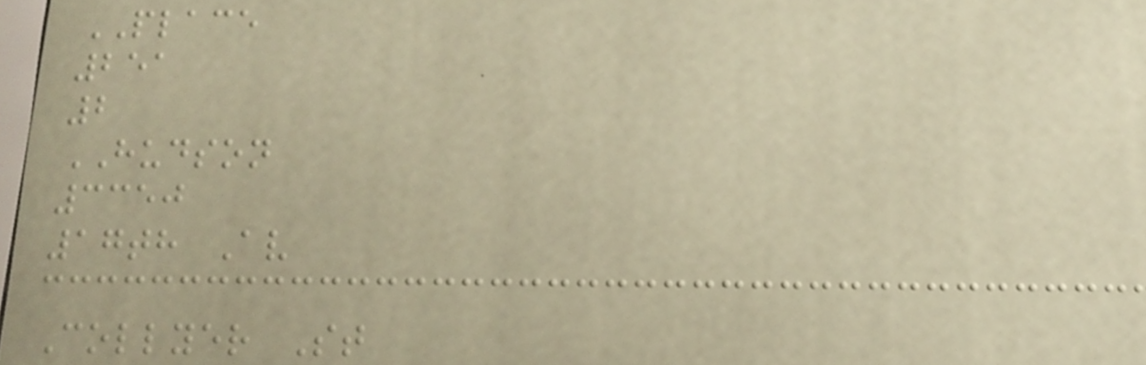PLACE
251
2
HUDSON
3350
17th Av
Collyer St
